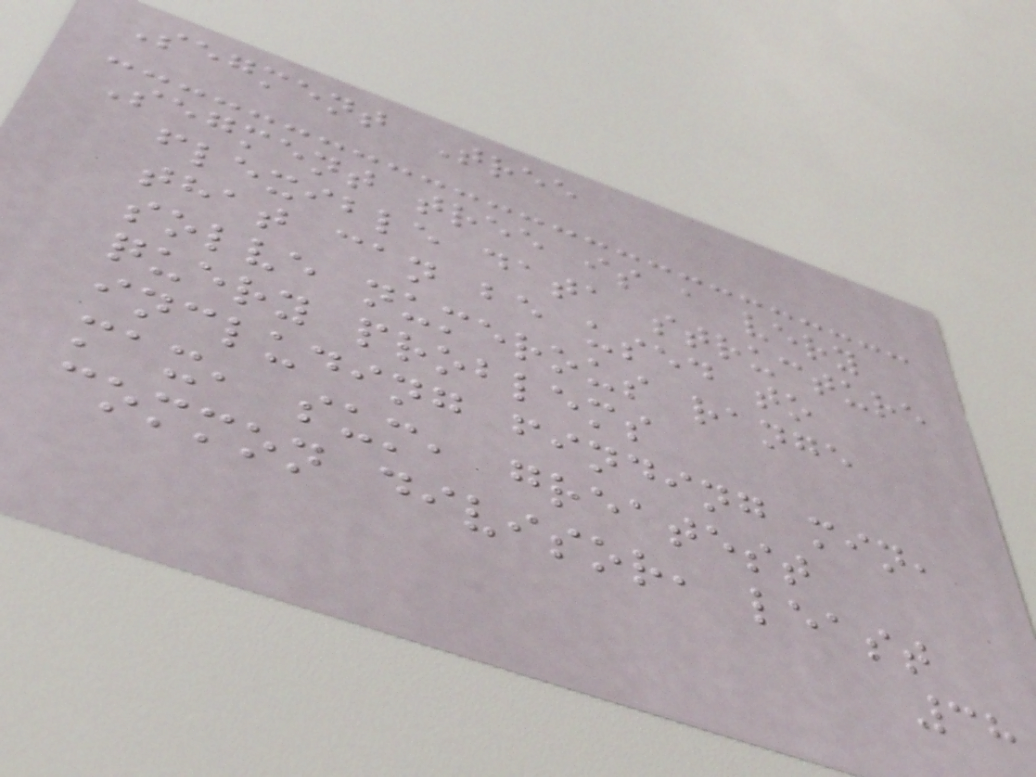Segment Tree
Segment tree is a very
flexible data structure
that can be used to
solve numerous range
query problems
including finding min,
max, sum, greatest
common divisor, least
38
